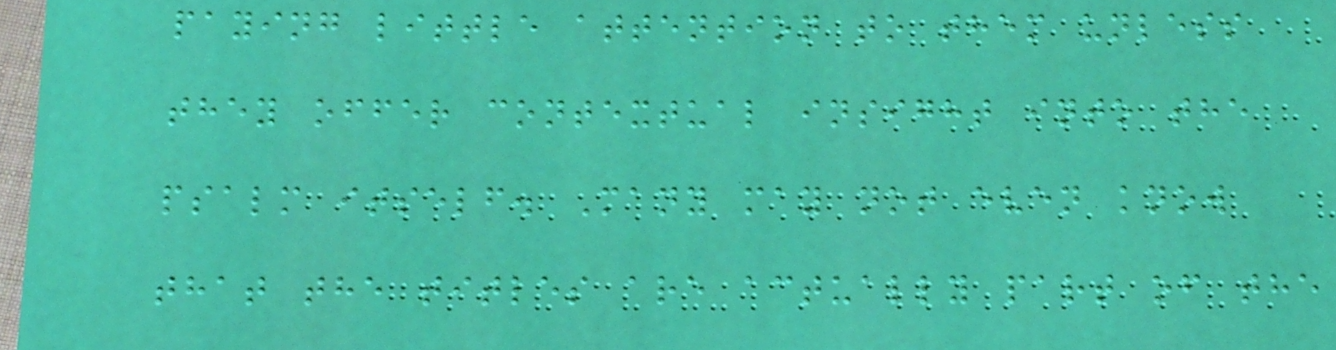paying little attention to them unless
they offer contextual insight into the
psalm itself. Many may not even know
that the titles are actually part of the
